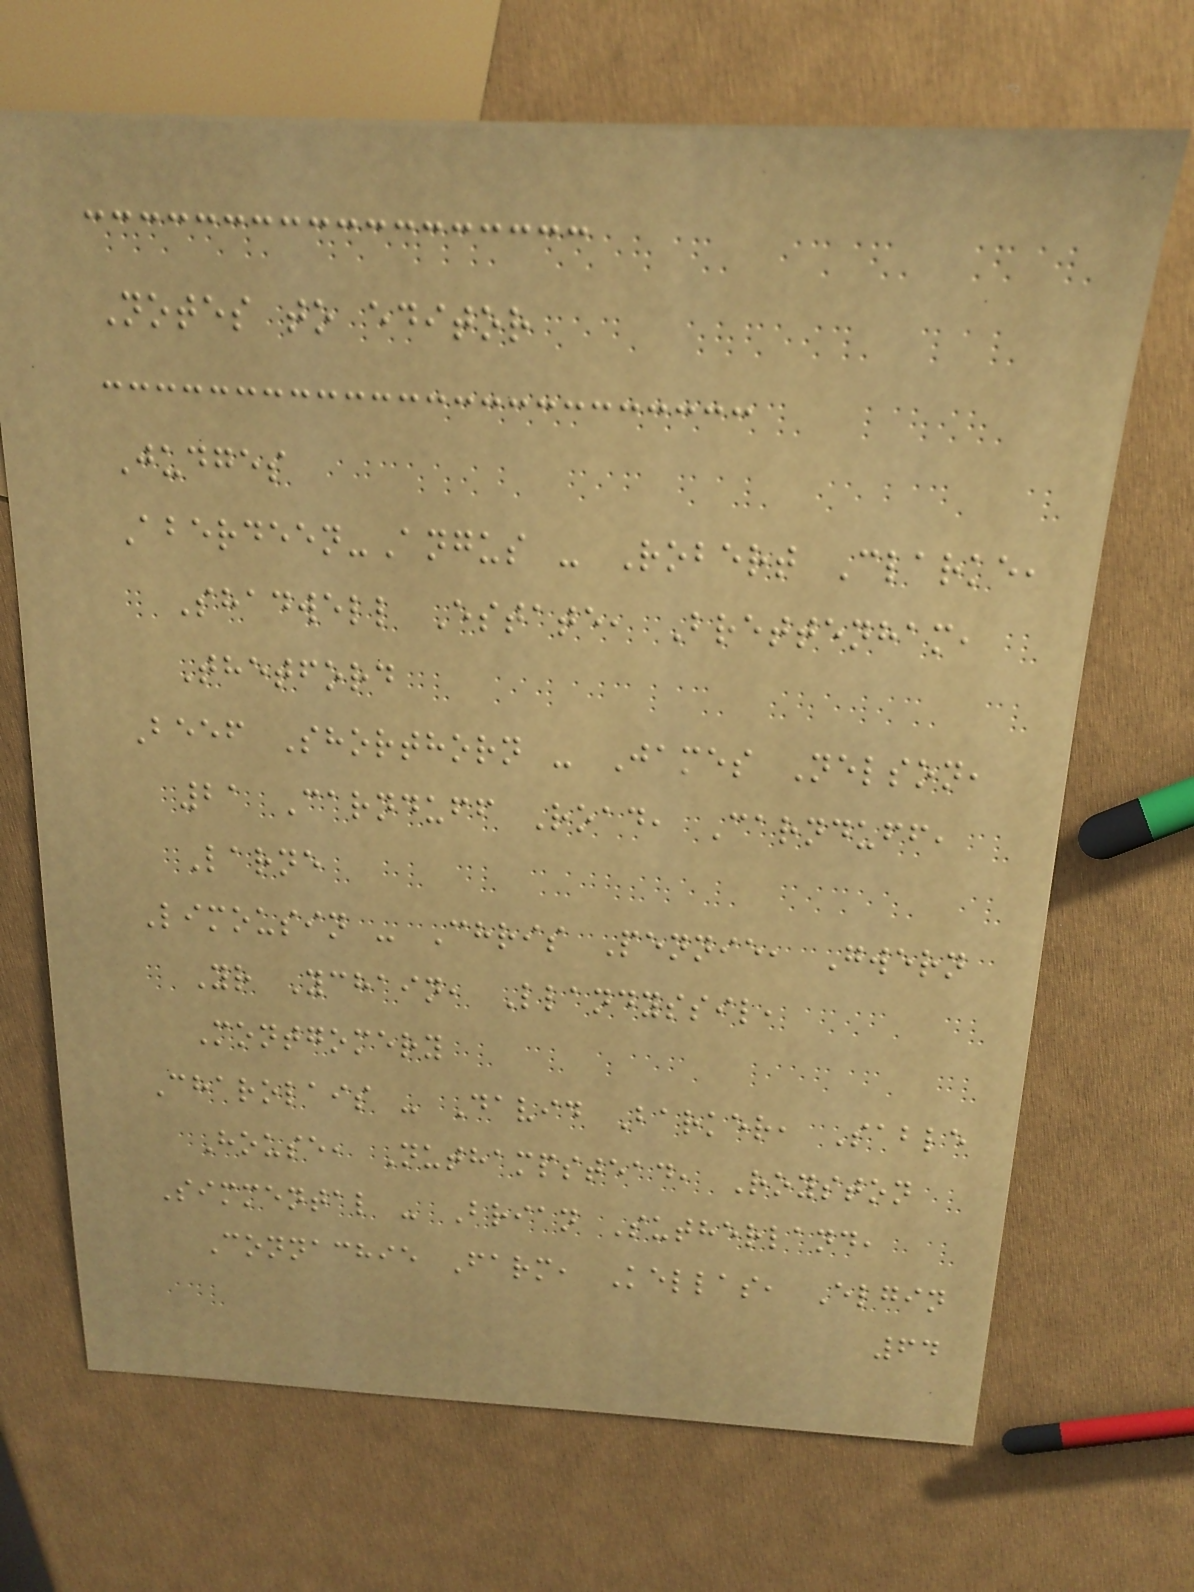Notes to editor
Judges
Aberdeen-Angus - Robert Clarke,
Shadwell Estate, Brettenham,
Thetford
Beef Shorthorn - James Nelson,
21 Carnduff Road, Carnduff,
Larne
Limousin - Chris Pennie, Gwern
Yr Ychain, Llandyssil,
Montgomery
Charolais - David Barker, Sable
House, Nuthampstead, Royston
Simmental - Brian Sutherland,
Connachie Farm, Kellas, Elgin
64
